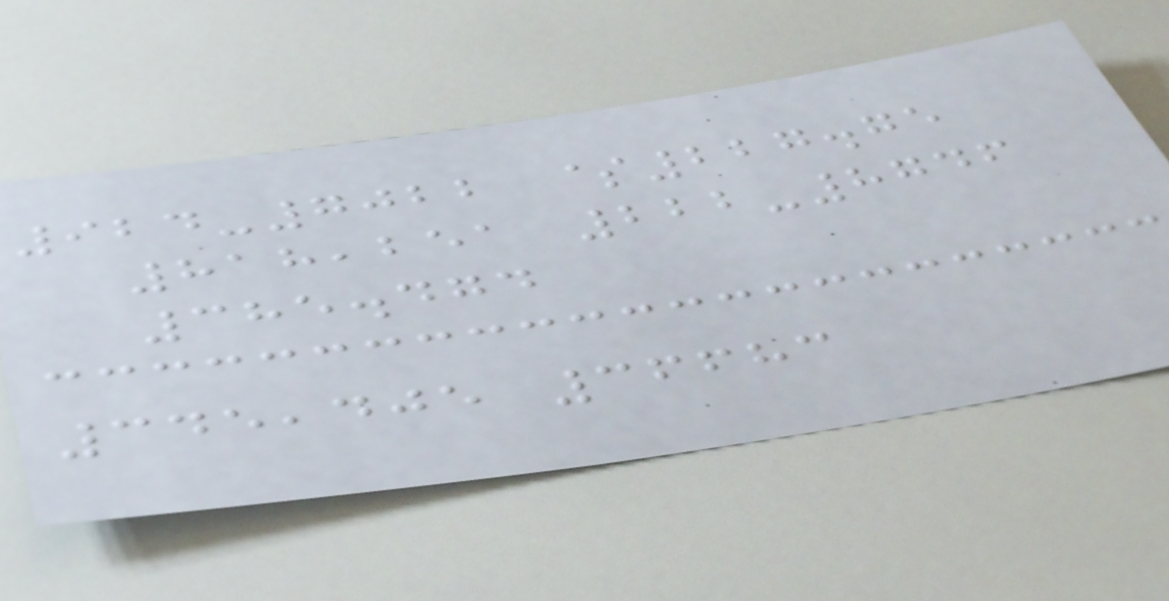924-7022 $227.75
818,251 222-8746
385.474
345,405 36683
